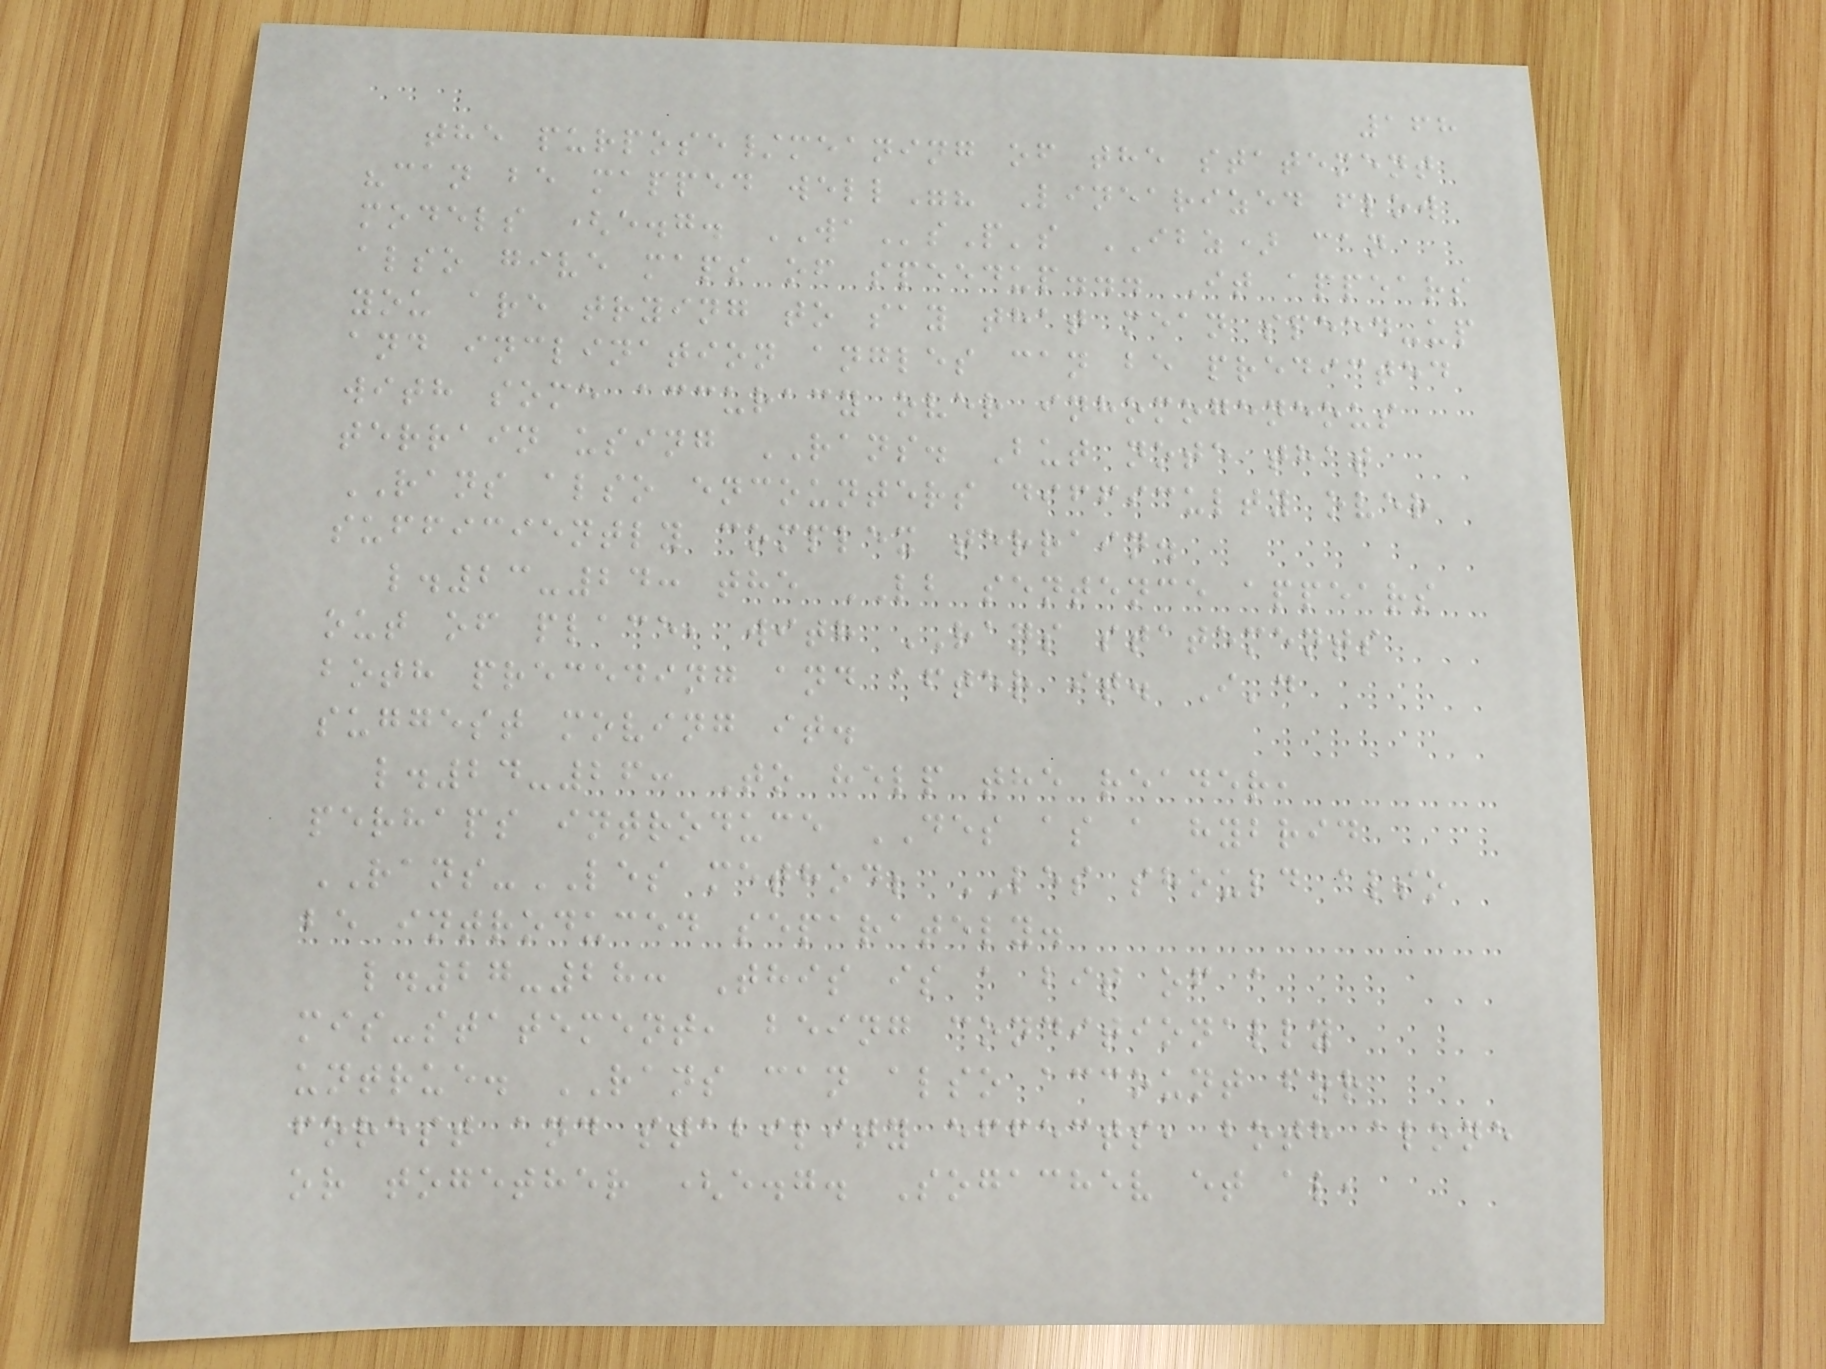168
the purpose/meaning of the statement
"can be mapped well"? Linearized flow
models (e.g. WAsP's IBZ) can
also give maps of speedup... It appears
you are trying to say that mean speed-up
and inclination angles can be predicted
with some accuracy over inhomogeneous
terrain using RANS. But note that
RANS also encounters difficulty over
sufficiently complex terrain.
l.23-24: the LB sentence appears
out of place, with RANS statements
both preceding and after it. I'd
suggest moving it.
l.24-26: To help the reader,
perhaps introduce DES as a hybrid
RANS-LES method; LES should also
be introduced separately.
l.27-28: This is a bit of a
mis-statement, being conditionally
untrue. RANS can also account for
forest and stability effects, both alone
or together (e.g. Sogachev et al,
